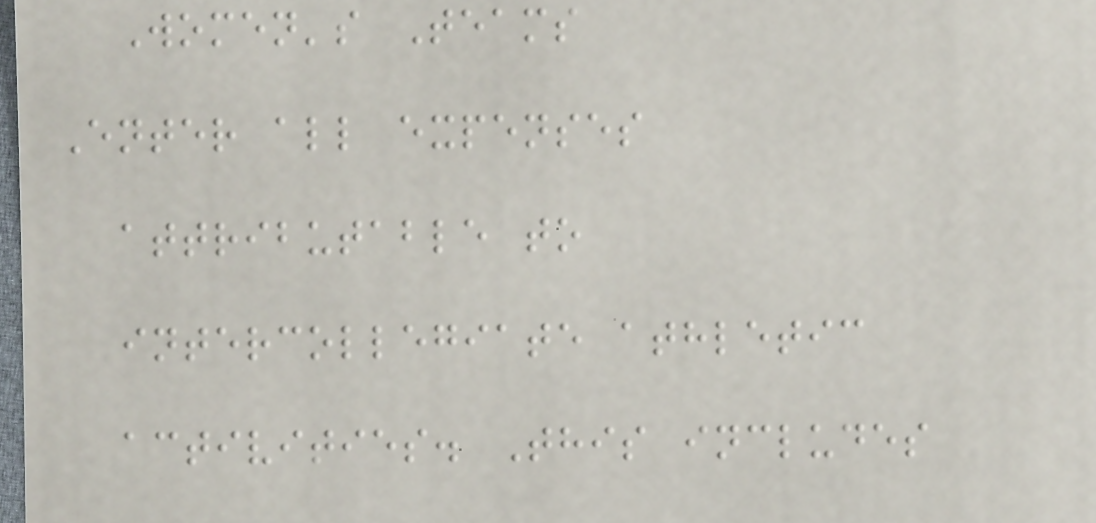Women's Teams
Enter all expenses
attributable to
intercollegiate athletic
activities. This includes
